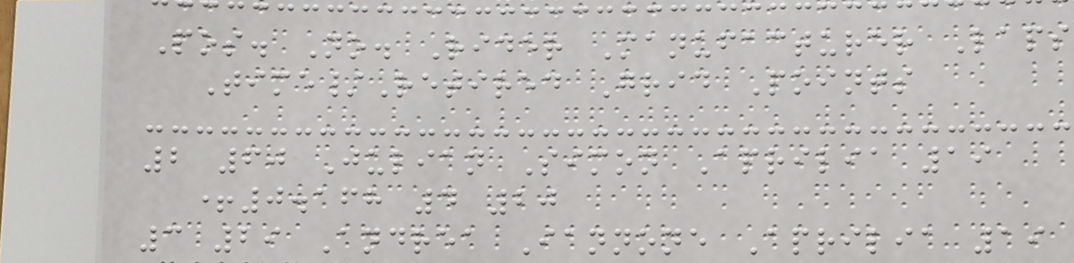Pos. No. Rider Manufacturer Laps
Time/Retired Grid Points
2 60 Julian Simon Aprilia 19
+0.168 4 20
3 29 Andrea Iannone Aprilia 19
